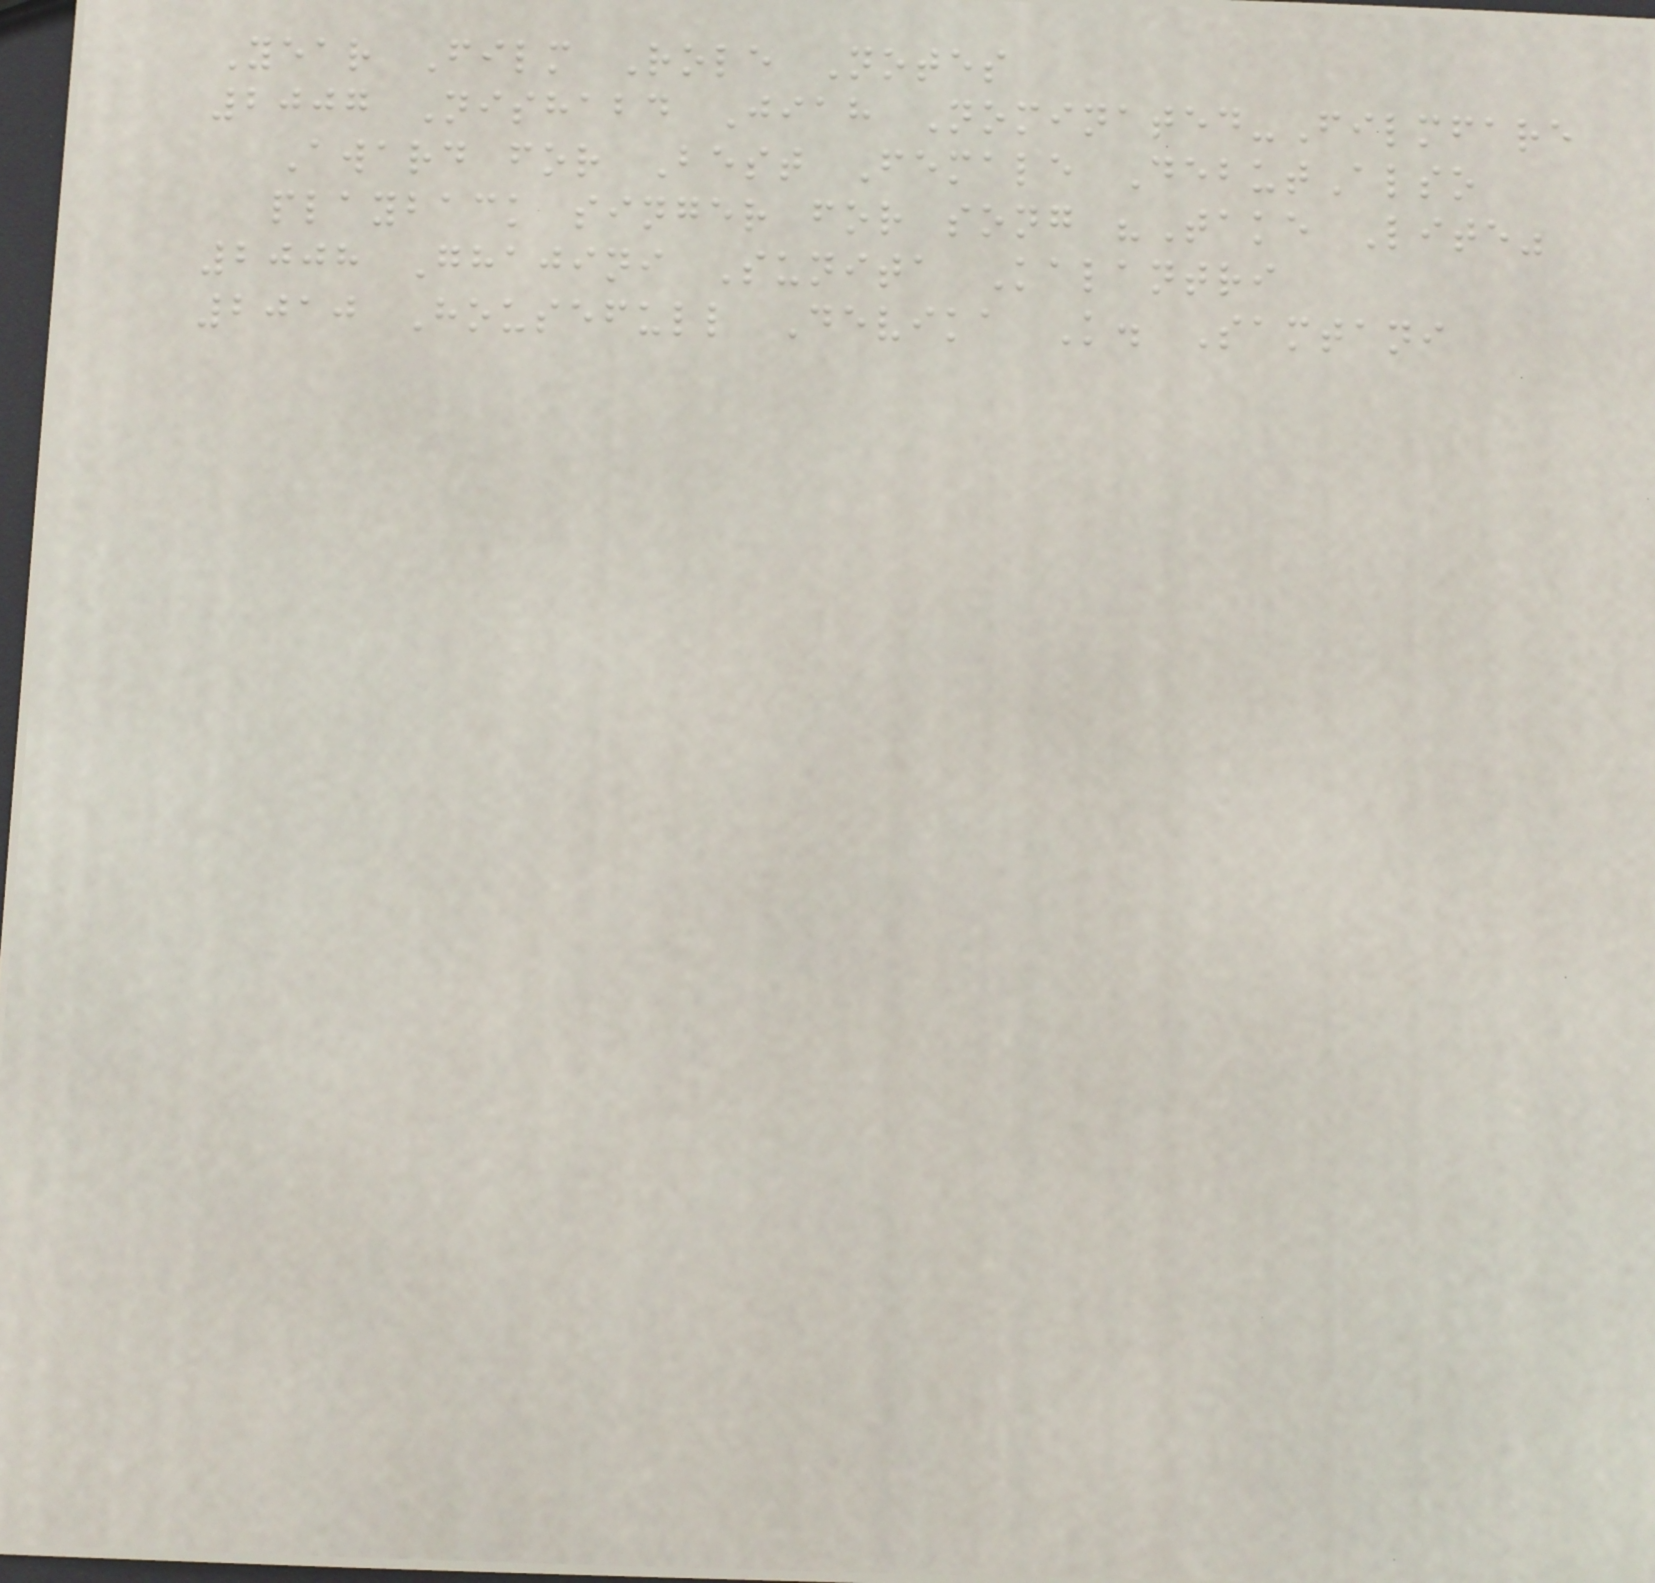Year Film Role Notes
2007 Nishabd Jiah Nominated-Filmfare
Award for Best Female DebutAlso
playback singer for song "Take Lite"
2008 Ghajini Sunita Kalantri
2010 Housefull Devika K. Samtani
